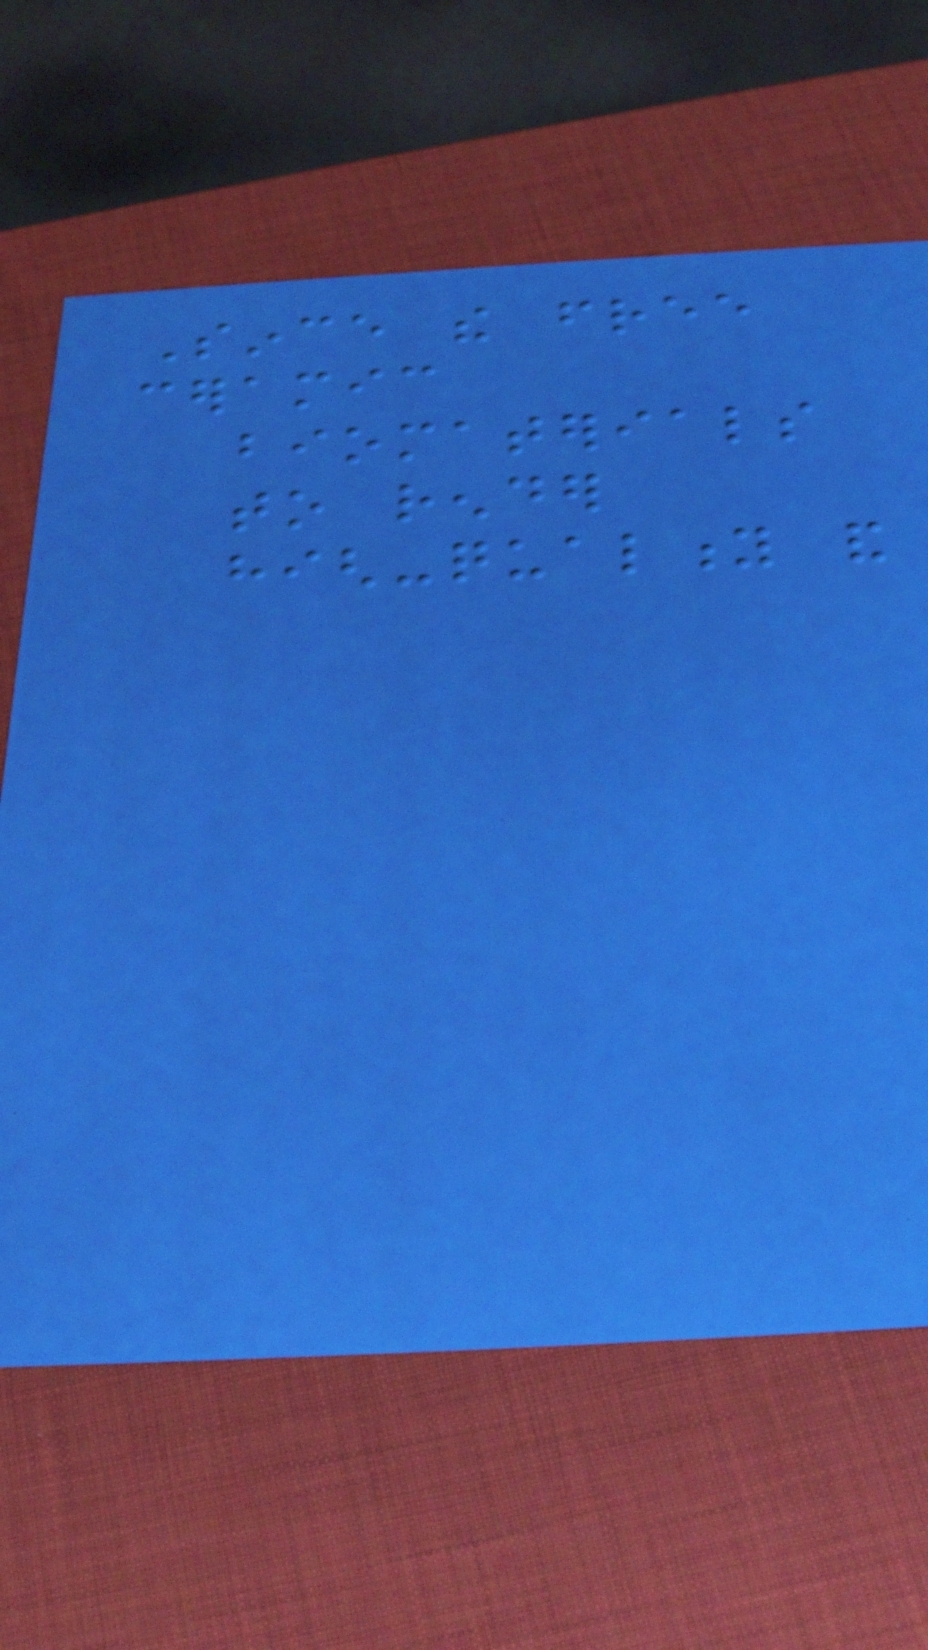Since the free
ceramic
biomaterials
to render
high-quality and
